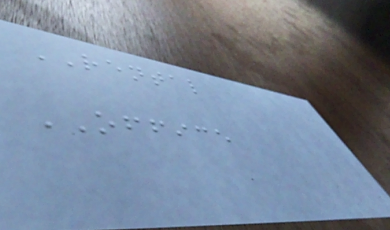RENTAL
OFFICE
